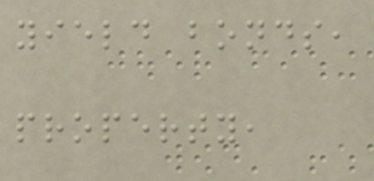yield bonds,
property,
